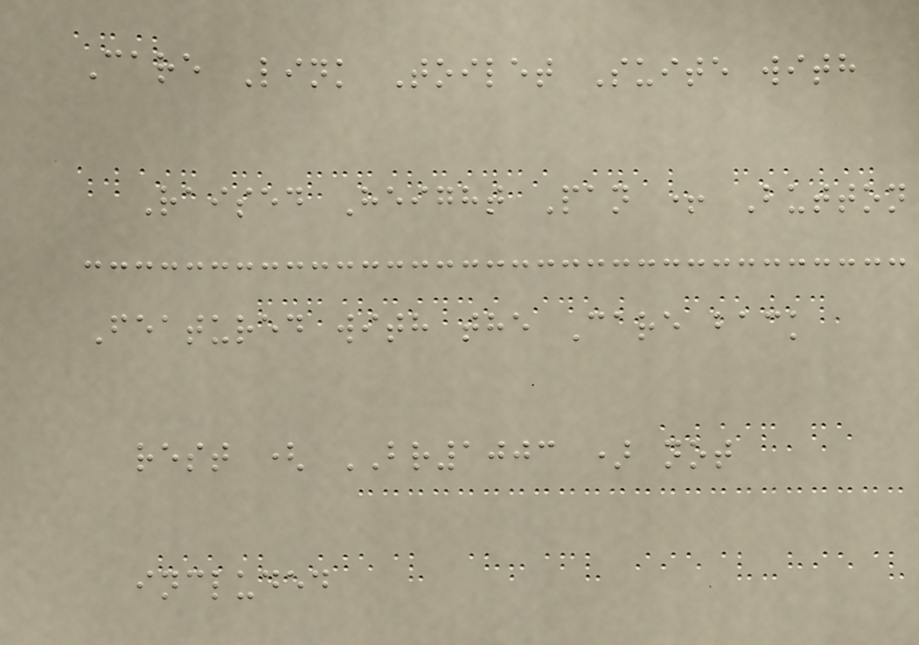Care Link Toilet Suite with
Raised Height Pan + Button
Featured with the Care back
rest ( BR1003 ) not
included
